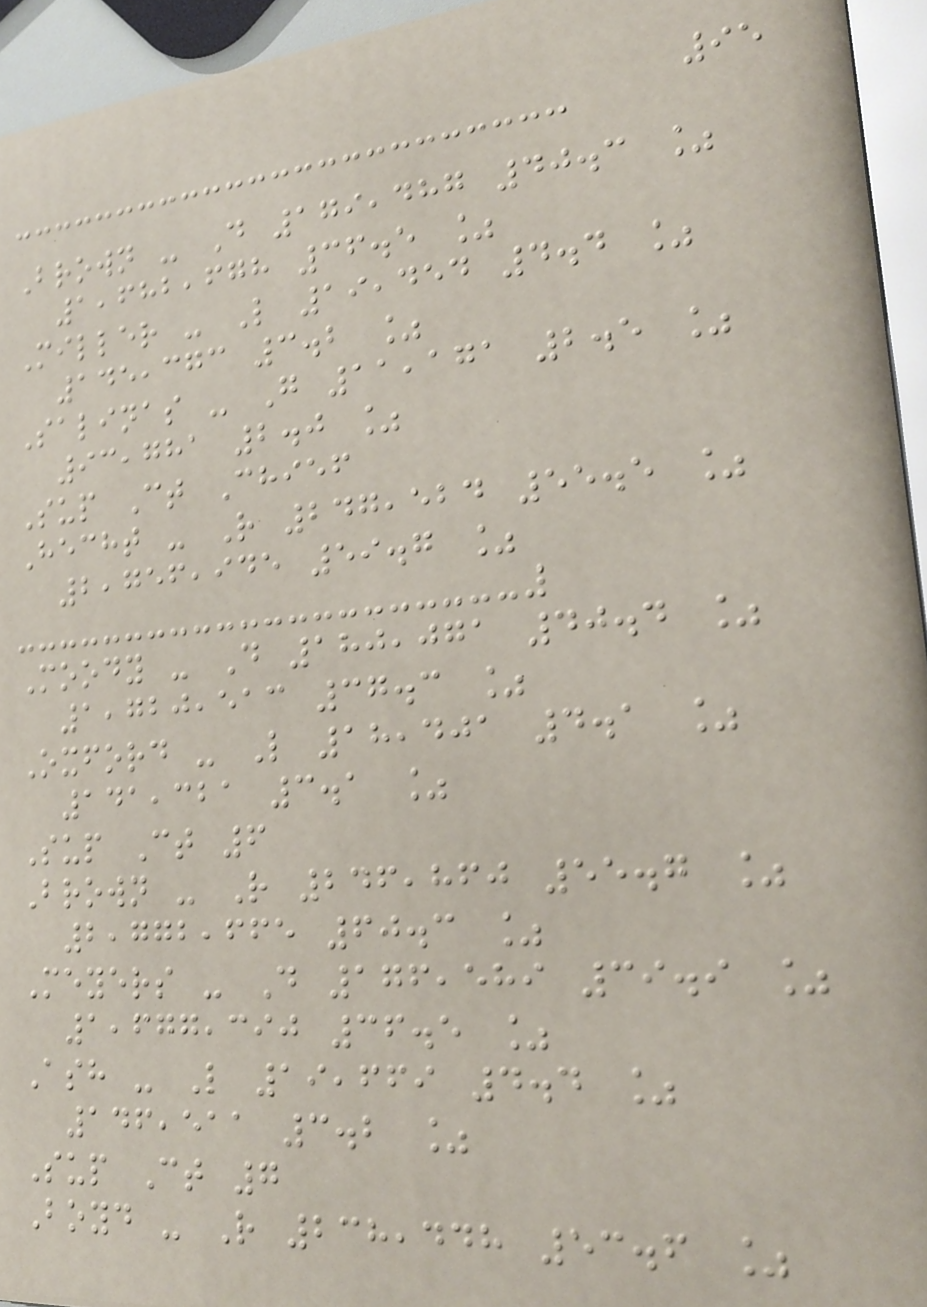95
Brown - D 179,487 40.3 %
1,682,678 36.5 %
Miller - L 19,454 4.4 %
145,373 3.2 %
Salinas - G 11,171 2.5 %
93,781 2.0 %
Sup Ct Chief
Hecht - R 247,524 55.5 %
2,756,945 59.7 %
Moody - D 180,071 40.4 %
1,720,513 37.3 %
Oxford - L 18,401 4.1 %
141,321 3.1 %
Sup Ct 6
Brown - R 246,860 55.7 %
2,772,665 60.3 %
Meyers - D 176,589 39.9 %
1,677,390 36.5 %
Ash - L 19,669 4.4 %
146,511 3.2 %
Sup Ct 7
Boyd - R 238,448 53.6 %
